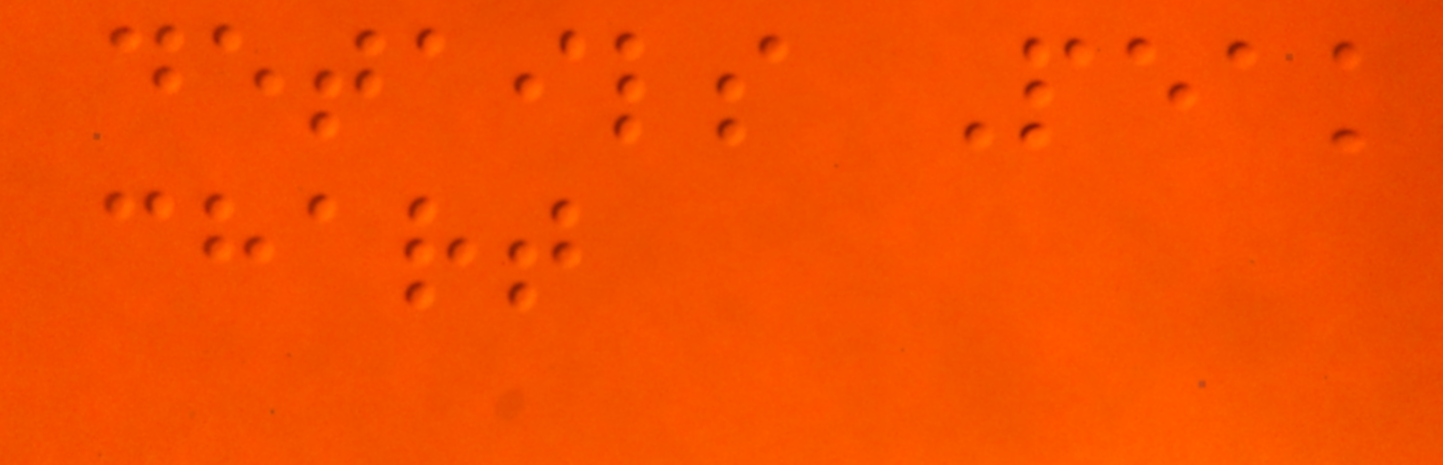details Peak
chart
